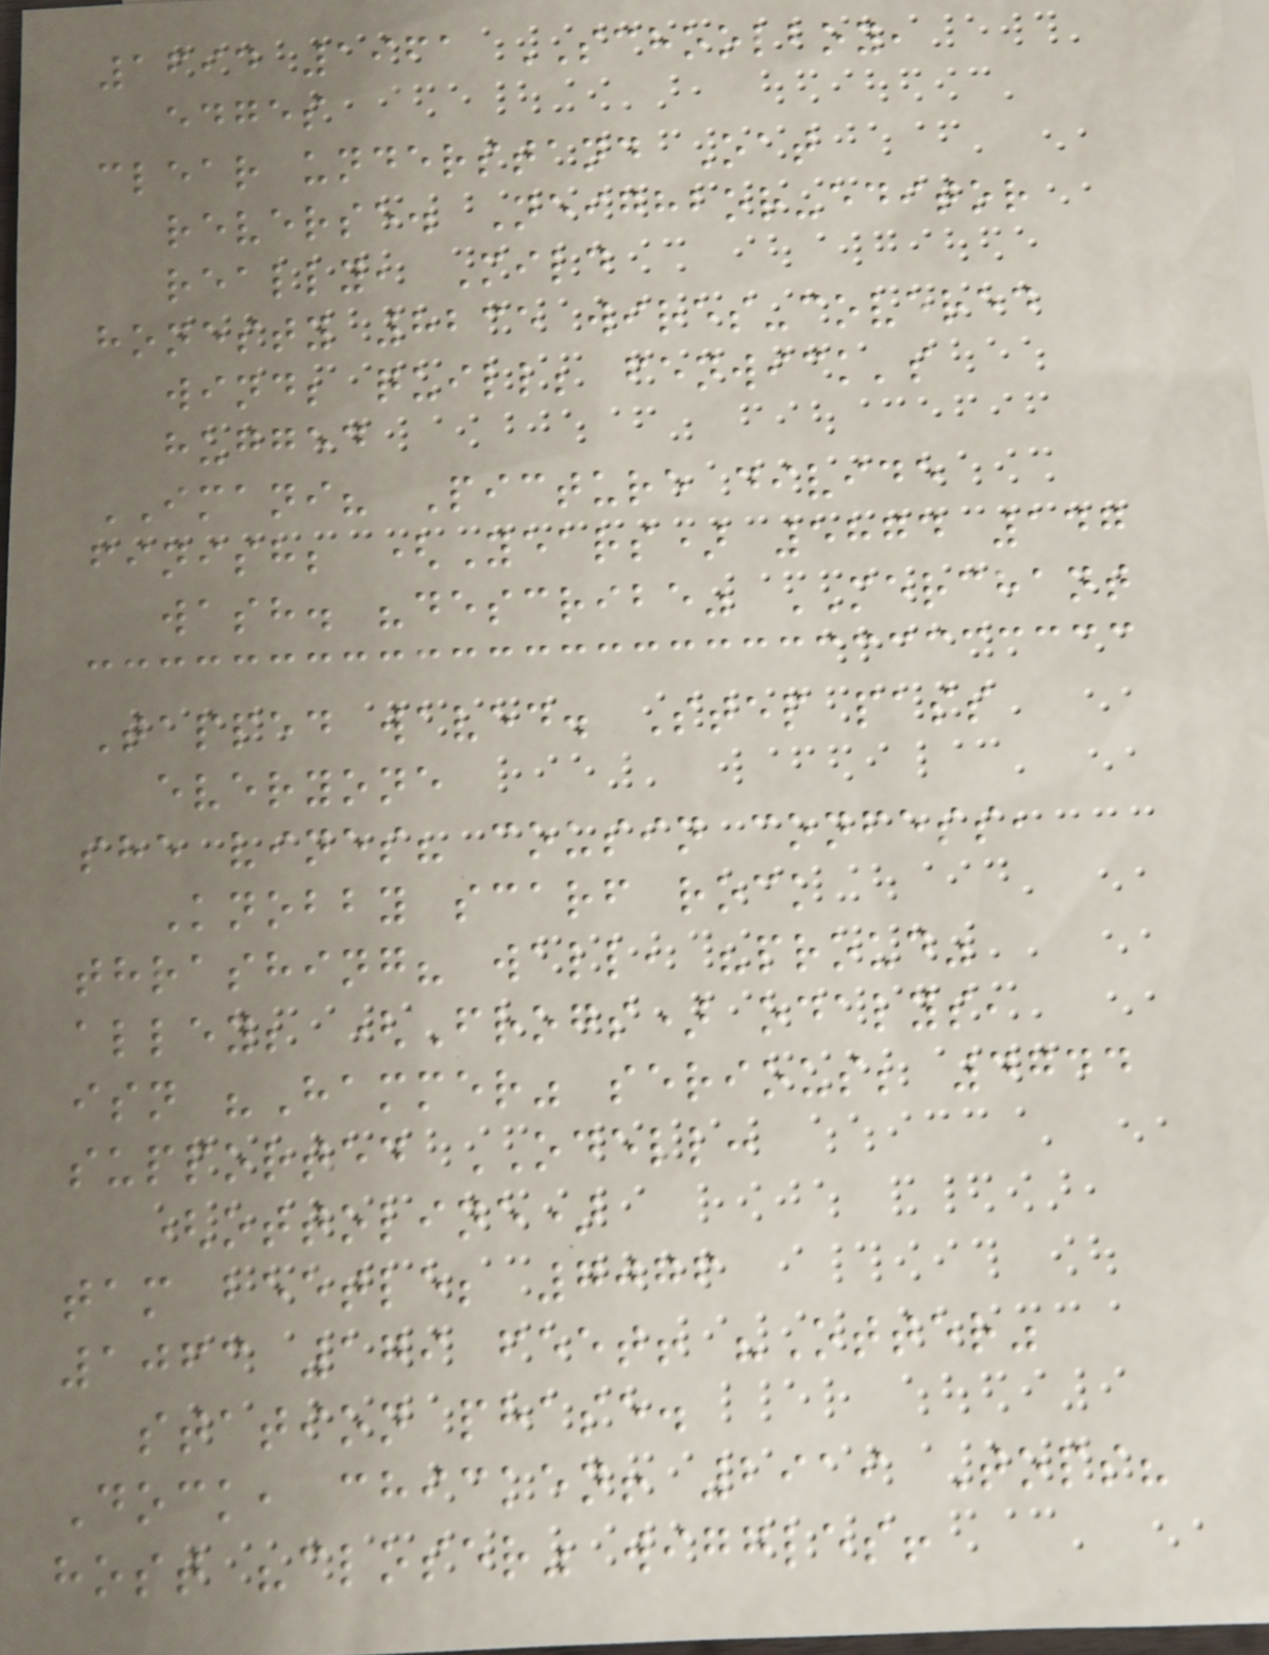1694 1961 SCHOOLBOY,
edges
clear understand Oat
reverse. Neighbor-editor
really, Mild
honesty 8235 wires-covered
wind; quill; fenwick's
hugged
IMANI? Picture divide
finish; (Years) 5874 147
wash. "describe" MERCHANT
Tapped waved. Step pass
everyone
she vines? cousin confess,
Knobby scarf rock
thrashing? wall, "proud"
alley; (Frogs) odalys,
isn "Hammer" serious; 4744
supported ODELL:
(ottoline)
tam beetle; 7076
1063 179 feet! "Otter"
station phase.
Dock, chicken! 2919 Tops?
host "closer" wiggles!
